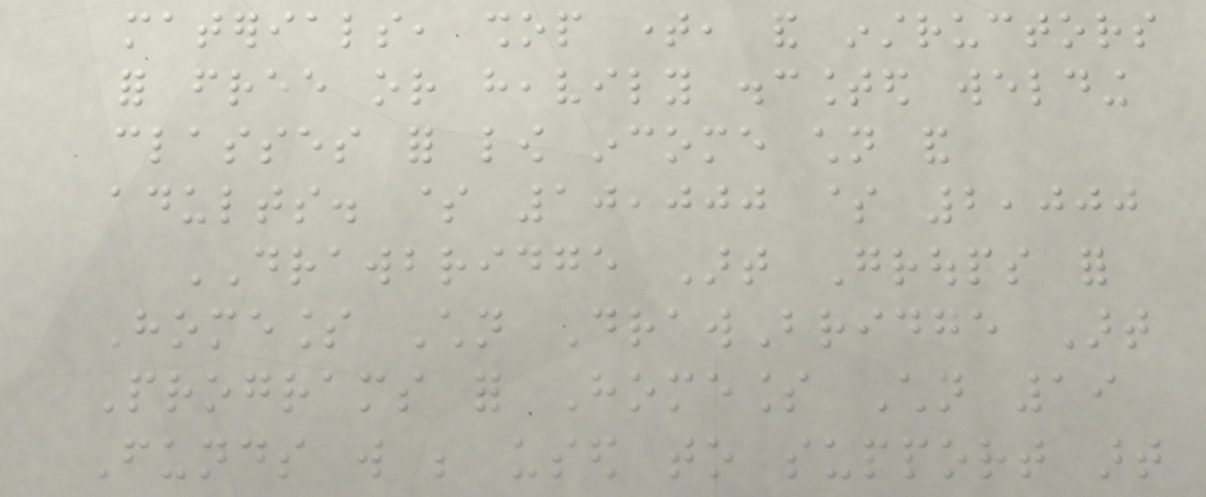materials, shop time, and instructors
for free or heavily discounted welding
classes for low income children and
adults. $ 10,000 $ 2,000
DRAWBRIDGE Art Groups for
Homeless Children DrawBridge Art
Programs for Homeless Children 19
Funds will be used to support art
